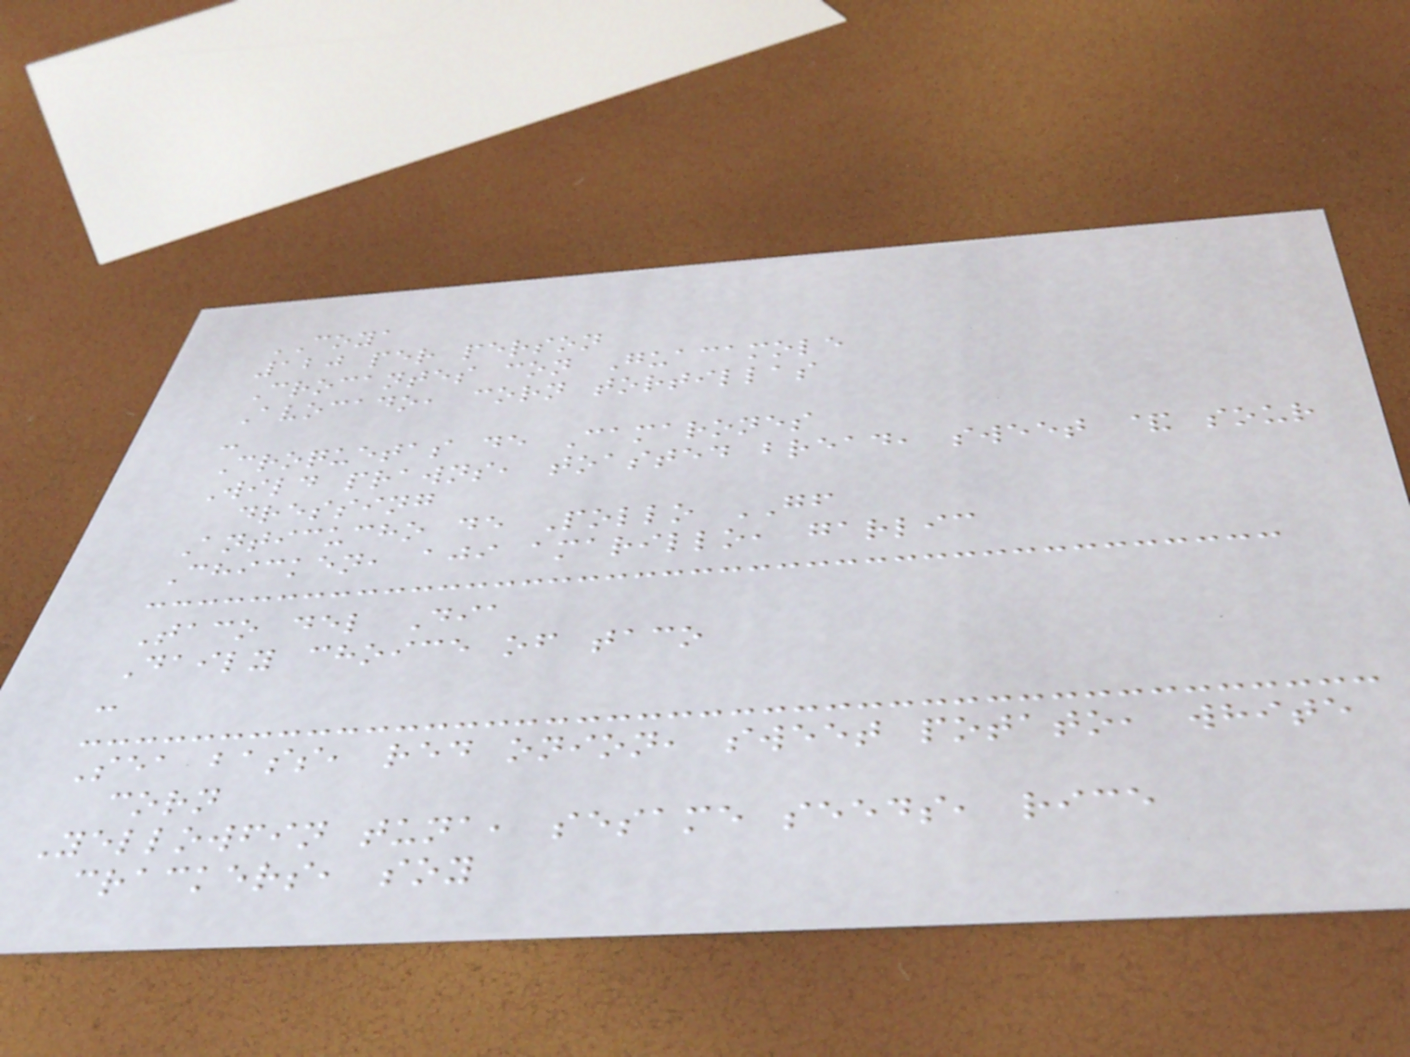COYA
120 per person
Crocantes con Guacamole
Avocado, corn tortillas
-
Croquetas de Camarones
Wild prawns, toasted bread, sweet & sour
dressing
Anticucho de Pollo GF
Chicken, aji amarillo, garlic
Taco del Dia
Daily choice of taco
-
Sea bass, red onion, sweet potato, white
corn
Yellowfin tuna, sesame seeds, rice
crackers, soy
